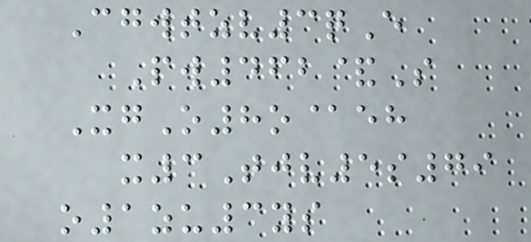Cgwtzv3qE
Pw462&S
XgO8o@eh
x3Tjv5s79
o1zu3ys
